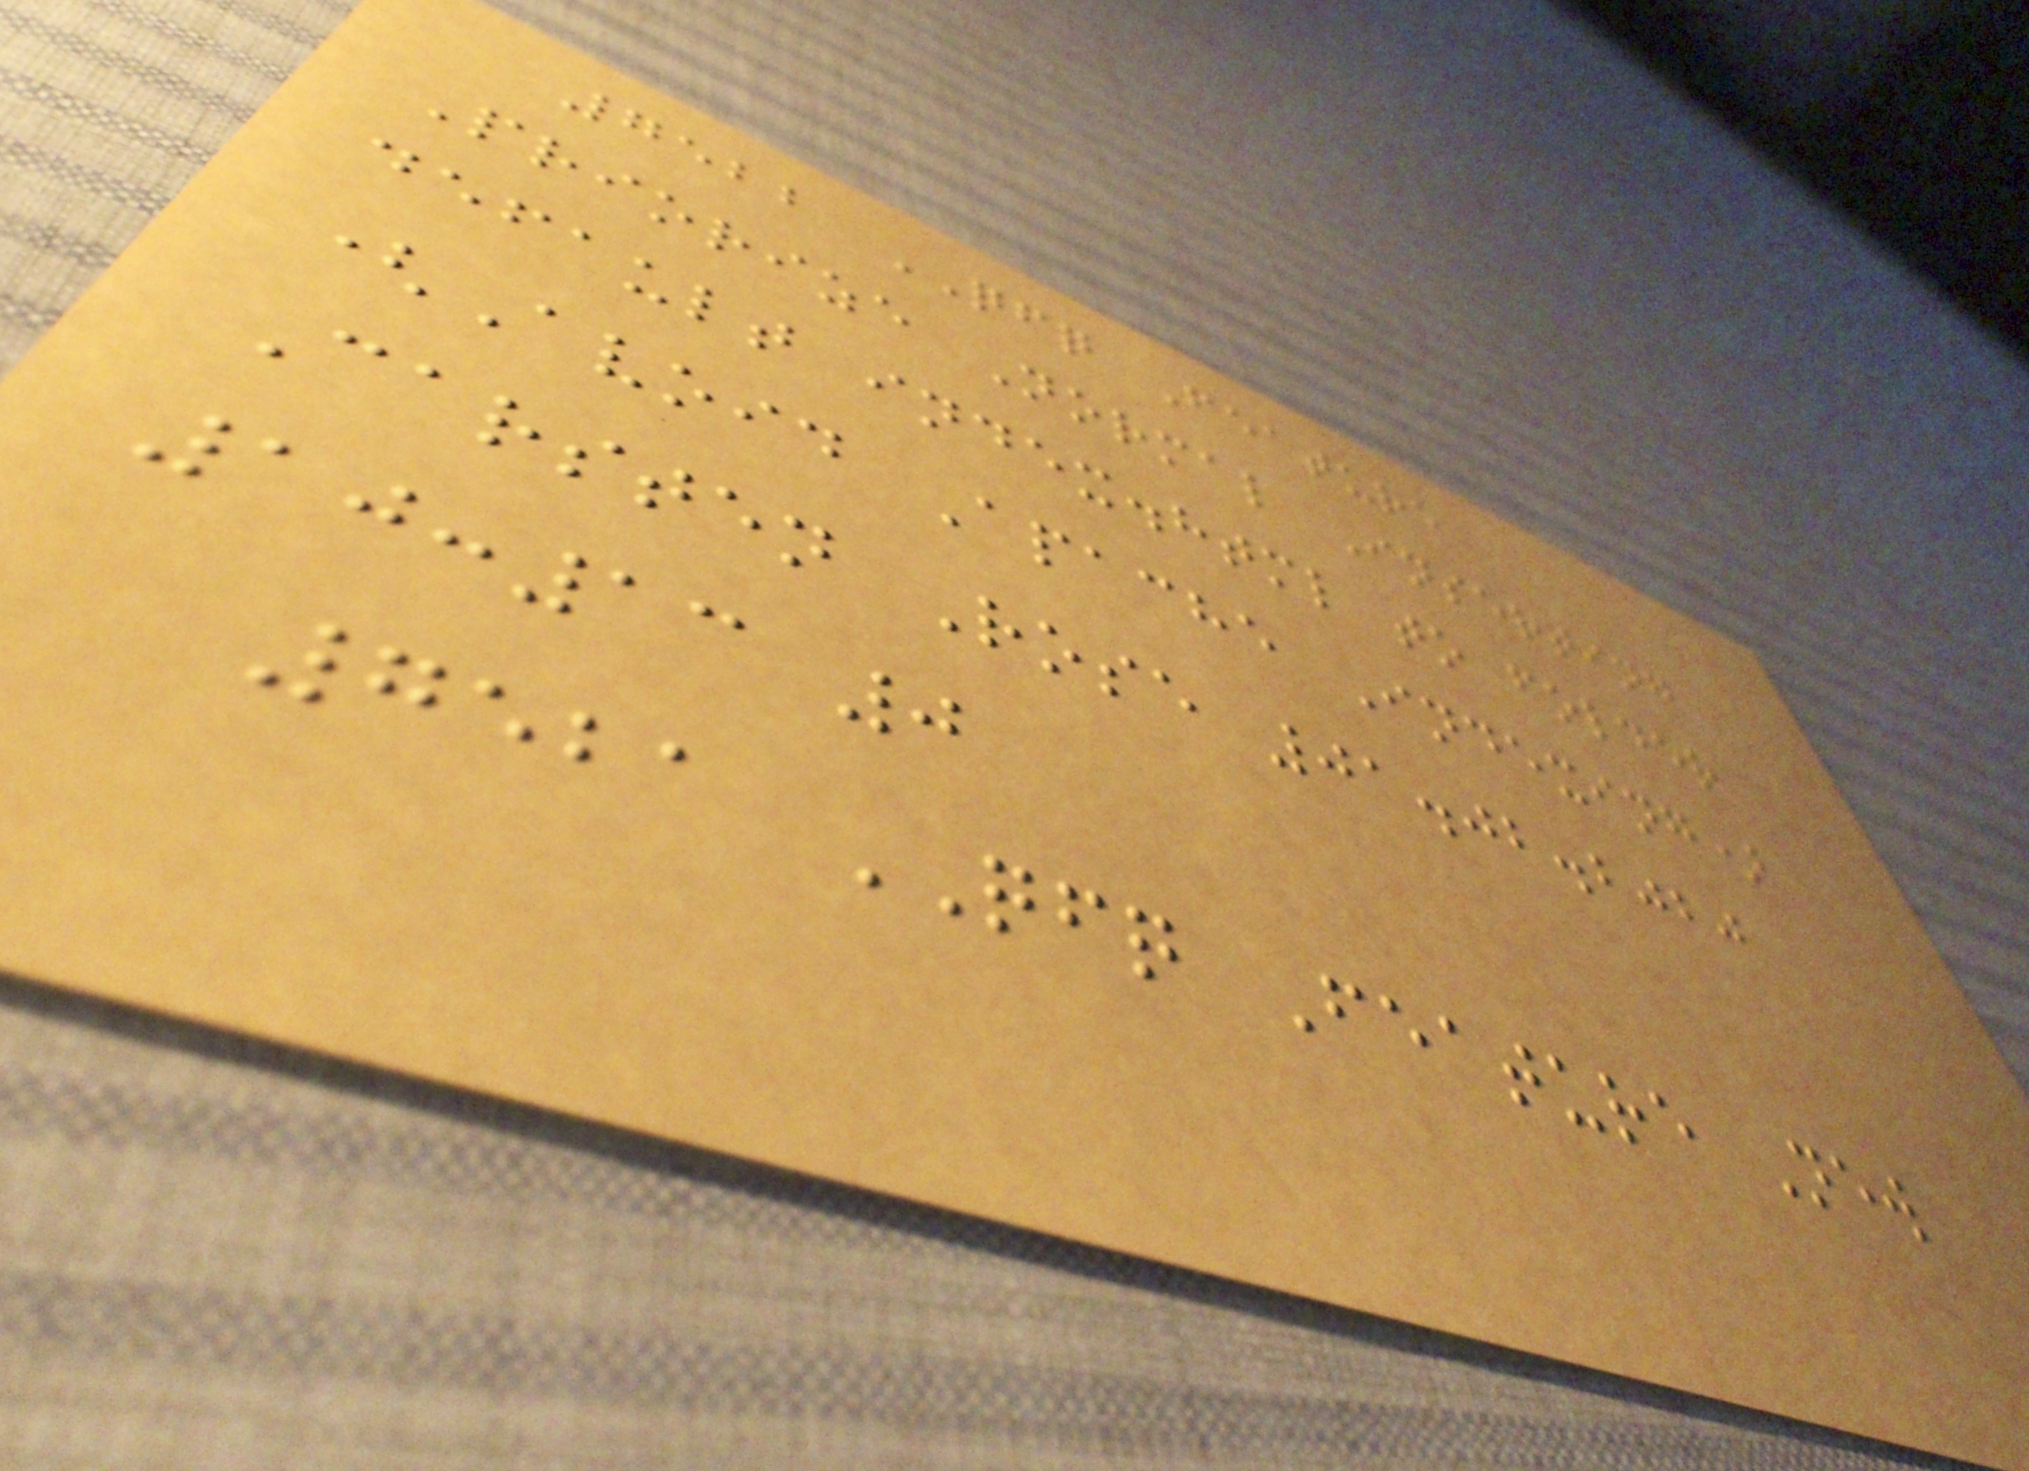7522 QFQ Feature
Priorize Normal Inserting
default index.html to folder
(Avoid Apache Indexing)
Carsten Rose 01.02.2020
10:13 0
7521 QFQ Feature New
